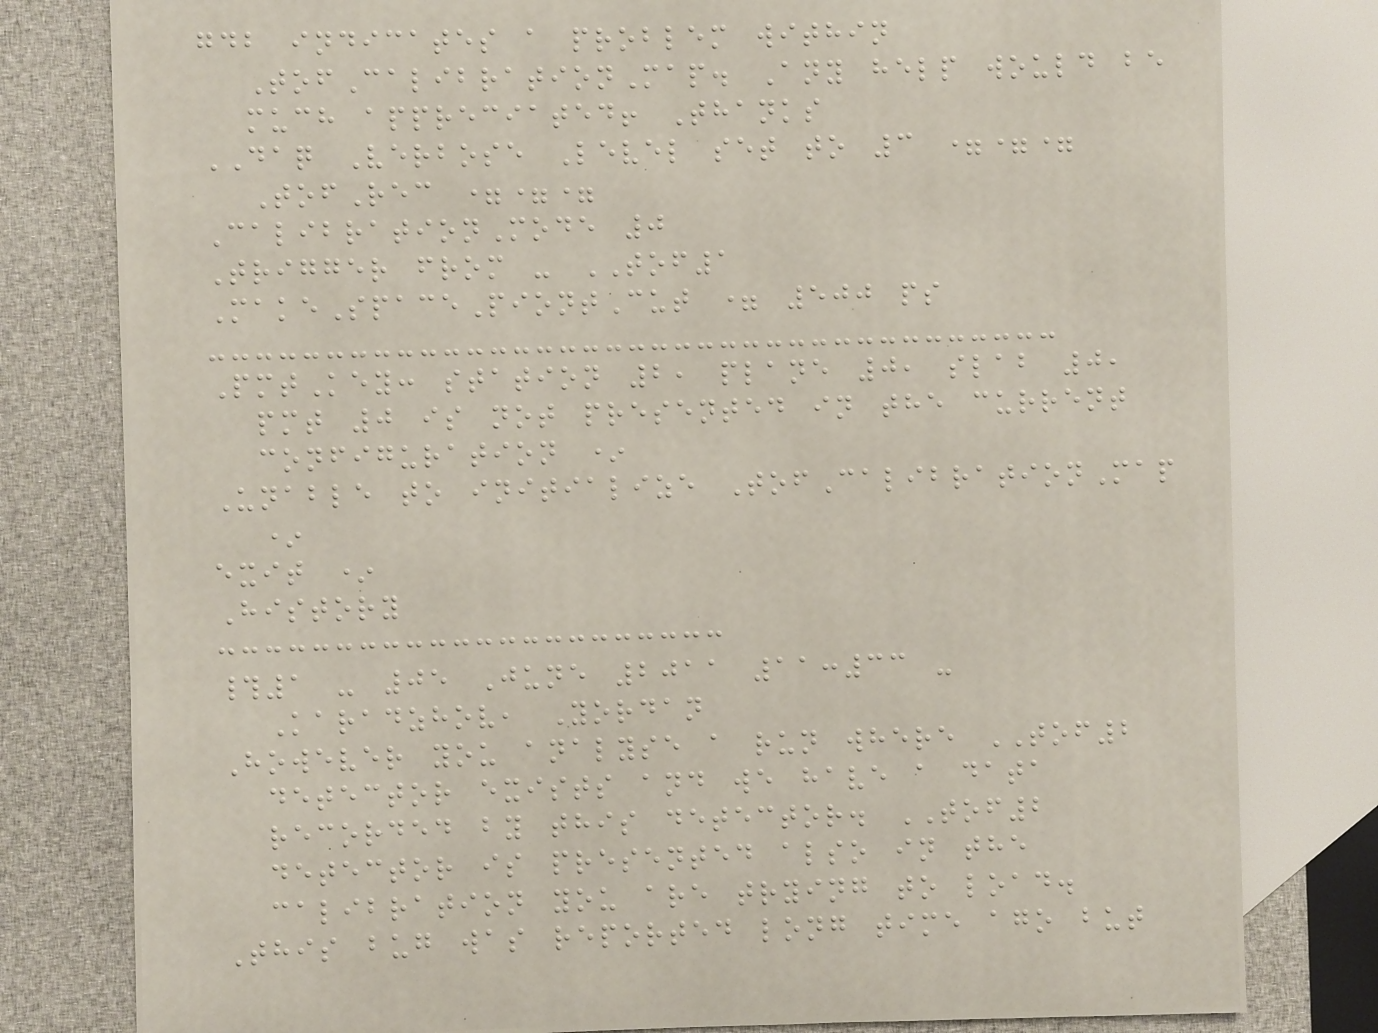gdb indicates a problem within
TofCalibrationMap. Any help would be
much appreciated! Thanks
DAQ Verbose Level set to 3 ===
TofRec ===
CalibrationMode 0
Trigger from - TOF1
MakeSpacePiontCut = 500 ps
PmtKey: station 2, plane 0, slab 0,
pmt 0 is not presented in the current
configuration *
Unable to initialize TofCalibrationMap
*
exit *
History
#1 - 05 June 2011 11:33 -
Karadzhov, Yordan
However you analyse a run where TOF2
detector exists and we have a data
recorded by this detector. TOF2
detector is presented also in the
calibration you are trying to load.
This bug was reported long time ago but
